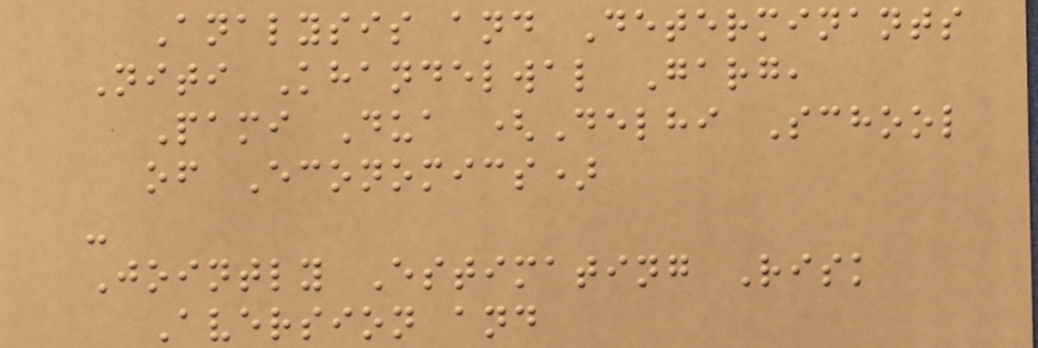Analysis and Determinants
Niti Khandelwal Garg,
Pami Dua (Delhi School
of Economics)
-
Jointly Estimating Risk
Aversion and
